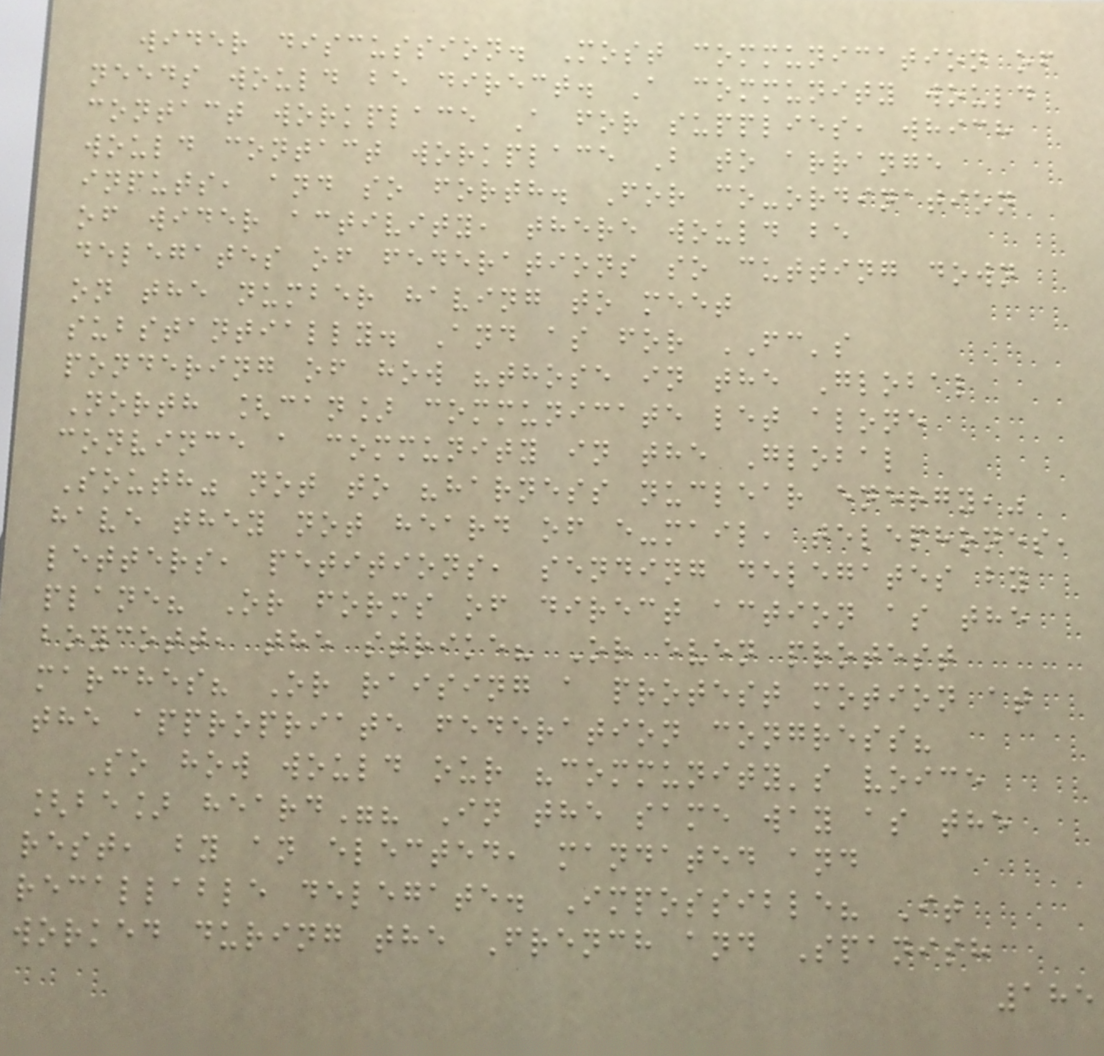wider discussion. Most communication of
needs would be direct. A community would
contact workplace A for supplies, which
would contact workplace B to arrange
inputs, and so forth. For co-ordination
of wider activity, there would be
delegates of federations so cutting down
on the number having to meet
substantially. And as for FC's
pondering of how "those in the Global
North [can] communicate let alone
convince a community in the Global
South" not to "harness nuclear energy,"
have they not heard of e-mail, telephones,
letters, petitions, sending delegates by
plane? Or forms of direct action as the
boycott, the strike? Or even protest
marches? Or raising a protest motion at
the appropriate federation congress?
So how would our "community's voice
[be] heard"? In the same way as the
rest, by an elected, mandated and
recallable delegate. Impossible? It
worked during the French and Spanish
185
